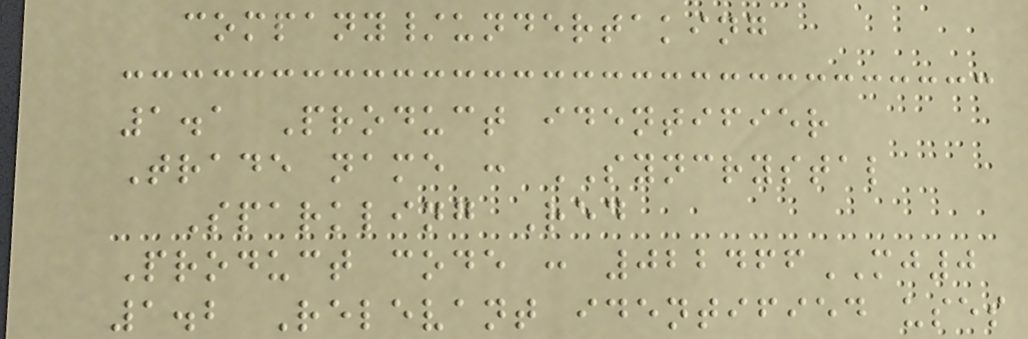company/undertaking
1.1 Product identifier
Trade name : SYNCRYSTAL
Sparkling Red
Product code : 022466MJ0
1.2 Relevant identified uses
